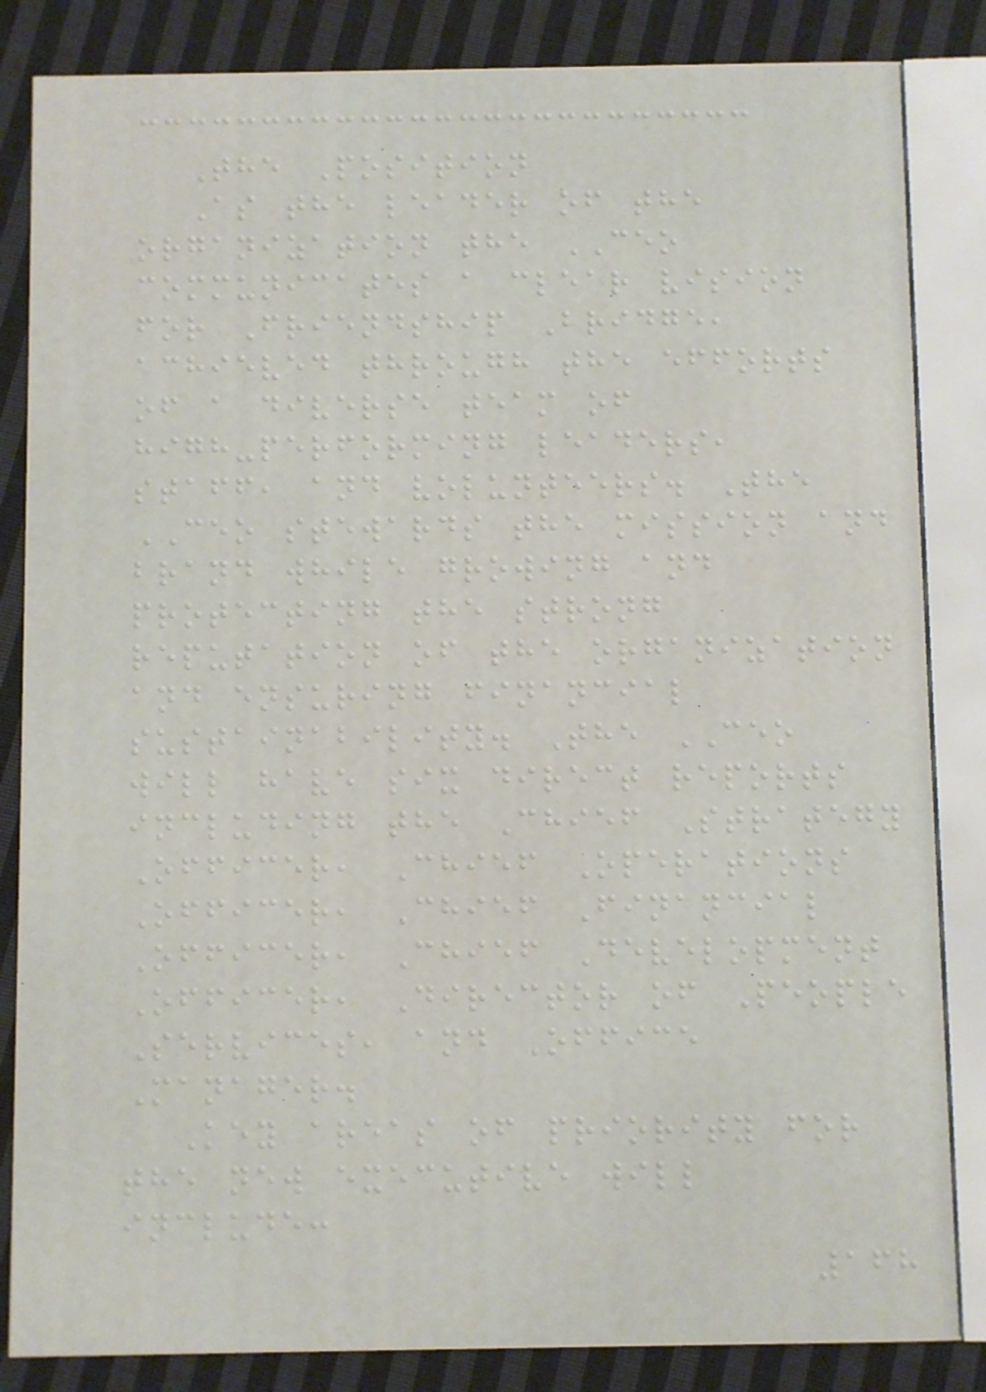The Position
As the leader of the
organization the CEO
communicates a clear vision
for Friendship Bridge,
achieved through the efforts
of a diverse team of
high-performing leaders,
staff, and volunteers. The
CEO stewards the mission and
brand while growing and
protecting the strong
reputation of the organization
and ensuring financial
sustainability. The CEO
will have six direct reports
including the Chief Strategy
Officer, Chief Operations
Officer, Chief Financial
Officer, Chief Development
Officer, Director of People
Services, and Office
Manager.
Key areas of priority for
the new executive will
include:
168
